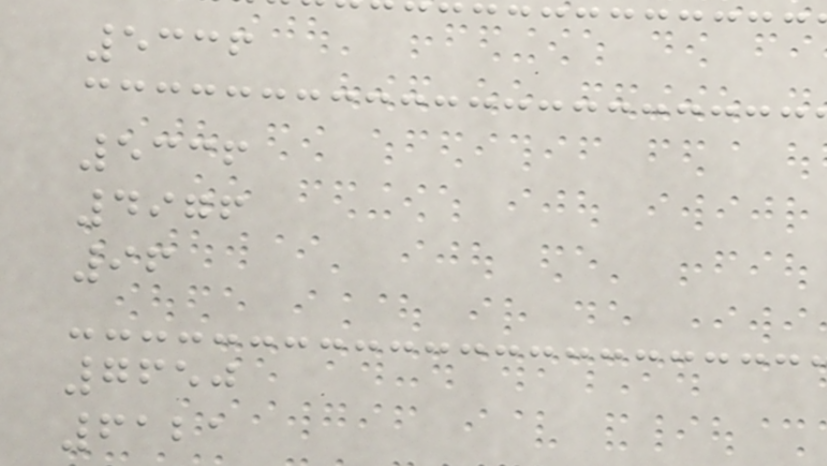5336
5336
4976
96
7650
6121
